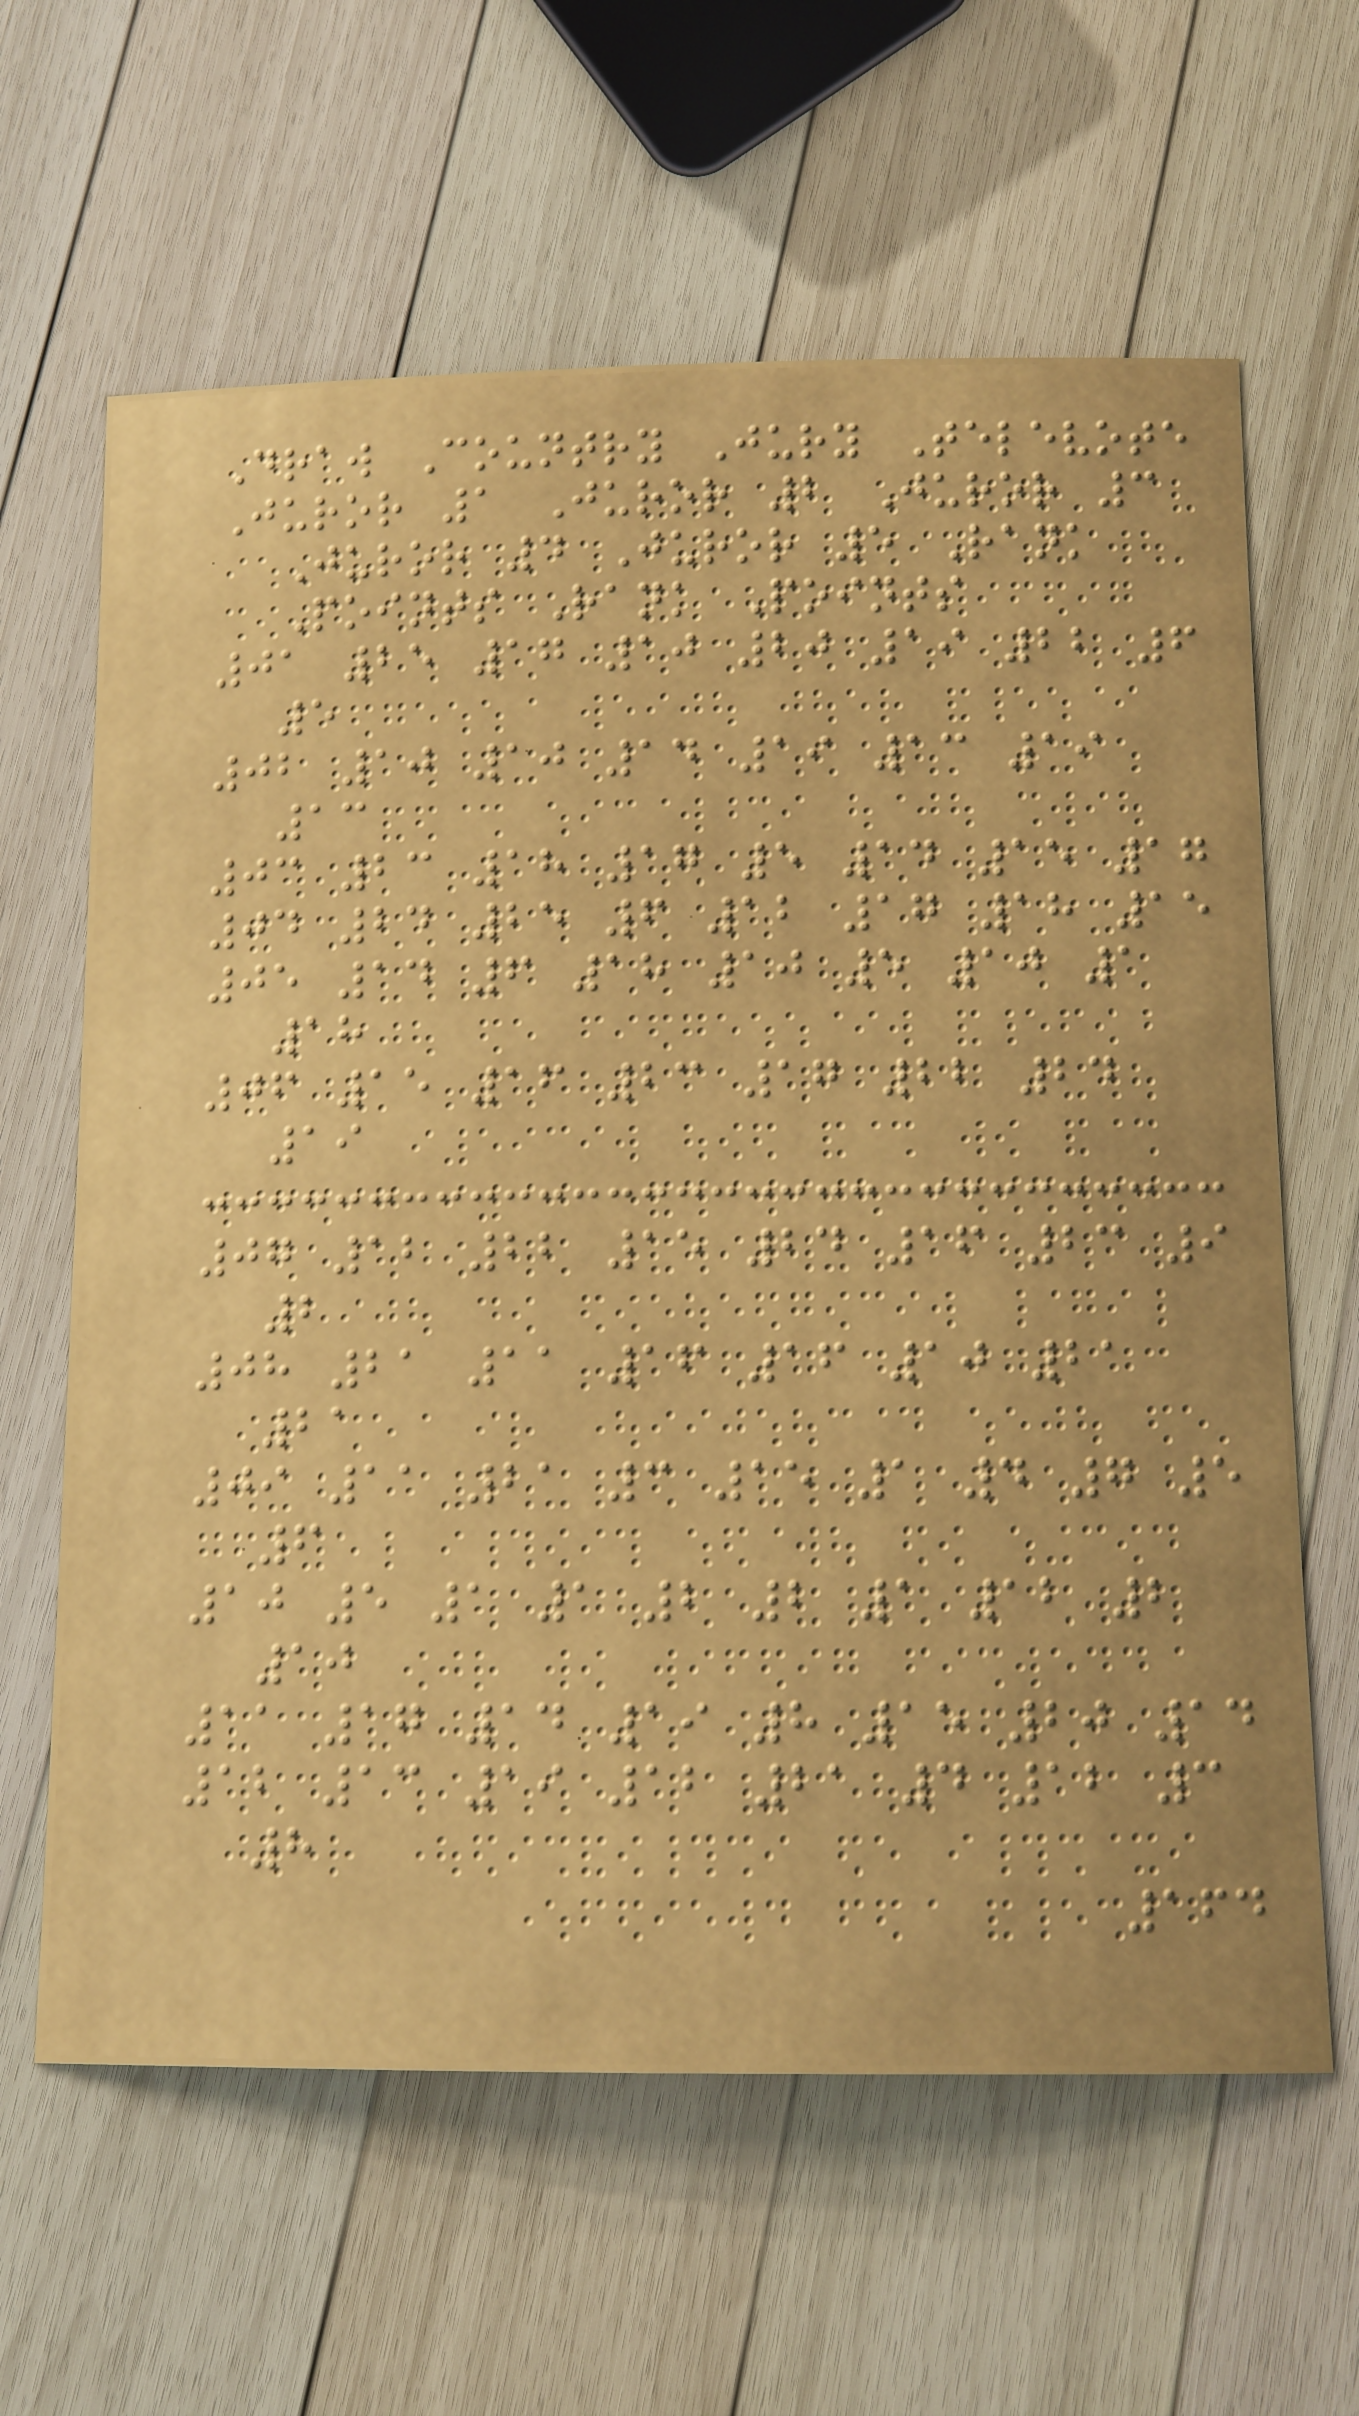Draw Country Jury Televote
Juror 1 Juror 2 Juror 3
Juror 4 Juror 5 Rank
Points Rank Points
01 25 17 10 20 19 22 6
5
02 10 10 14 19 13 19
13
03 23 18 17 5 14 15 17
04 24 25 6 12 17 18 15
05 14 6 18 10 5 10 1
18
06 15 16 23 17 22 24
19
07 12 22 15 24 16 23 9
2
08 21 11 16 16 10 21
21
09 11 21 3 15 1 4 7 5
6
10 5 1 1 2 2 1 12 2
10
11 17 14 19 8 15 20 14
12 13 19 12 21 4 12 3
8
164
